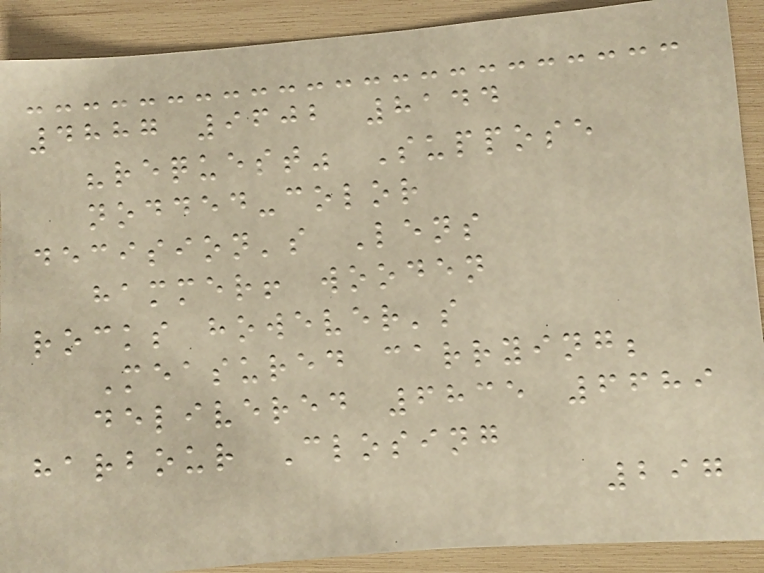4887 9602 8144
"request" Suppose
nodded-color
decision's Lens
hammer! wooden
rocks however's
Measured carrying;
delivered 6835 6689
harbour Closing
297
